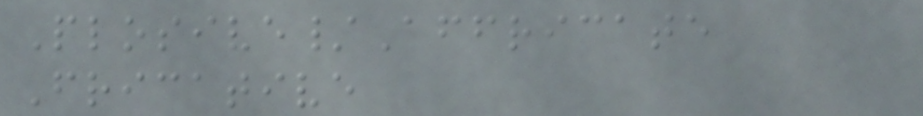Plosive/Affricate
Fricative
